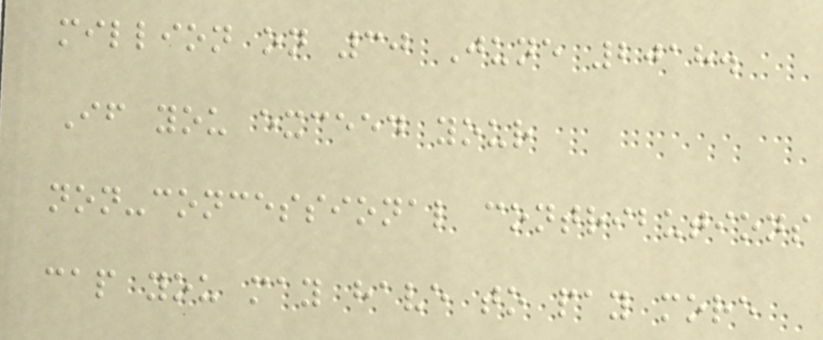million on 30 June 2018.
If you exceed your
non-concessional contributions
cap you may have to pay more
